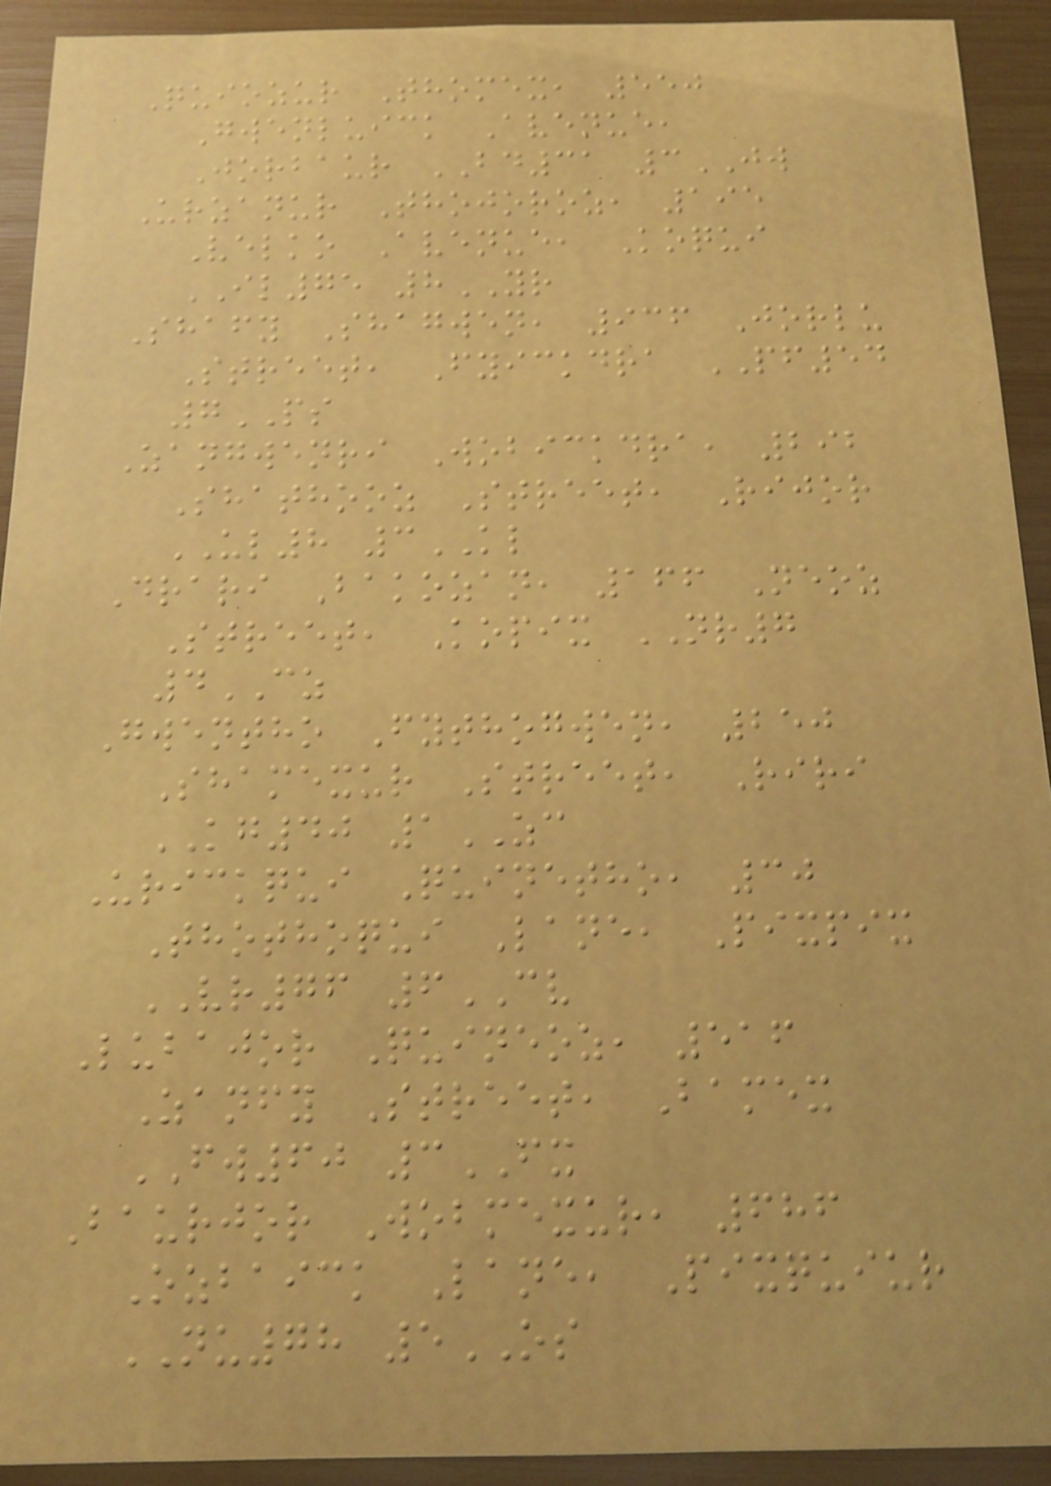Quiozur Thomex, 550
Gwenluick Avenue,
Jorbaur BD31 3JW
Urzanur Thojoroz, 195
Velko Avenue, Koqui
IL75 8YR
Shafy Shagwen, 936 Jorlu
Street, Fyickdra PF54
7PS
Zangwenri Wobickdra, 292
Shathooz Street, Rijor
UL8 3KL
Drari Bakozan, 166 Neoz
Street, Kopix NR7
4CZ
Gwentho Fythogwen, 250
Shamexur Street, Riri
KG40 1ZC
Urickqui Quinetho, 30
Thothoqui Lane, Pixpix
VR76 6CV
Lubajor Quineoz, 516
Zanfy Street, Bamex
FW60 3FX
Baurjor Wobmexur, 686
Ozbaick Lane, Pixquiur
NU78 5OS
